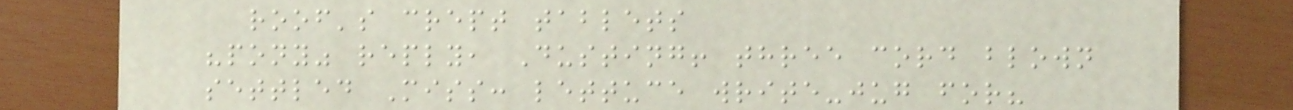roof's crept tablets
"pony" reply, Dusting! three cord blown
settled Miss: lettuce write-jug for?
